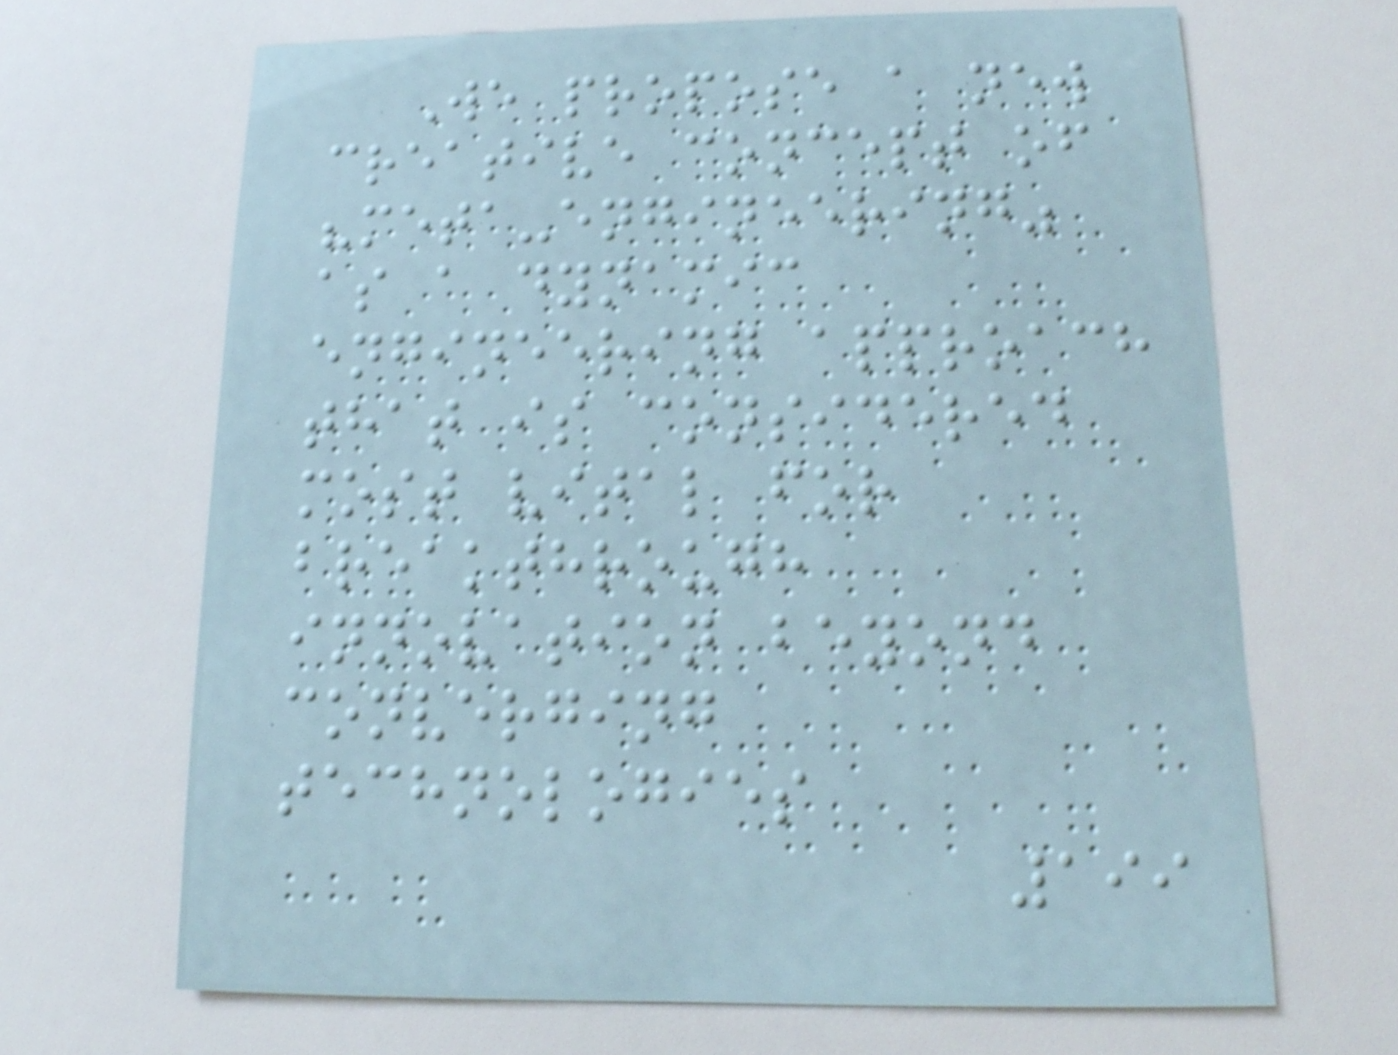We propose a new
creative concept of
"meta-engineering"
as a dynamic
engineering approach
that is considered
most vital for
breakthrough
innovation beyond
converging
technologies
199
